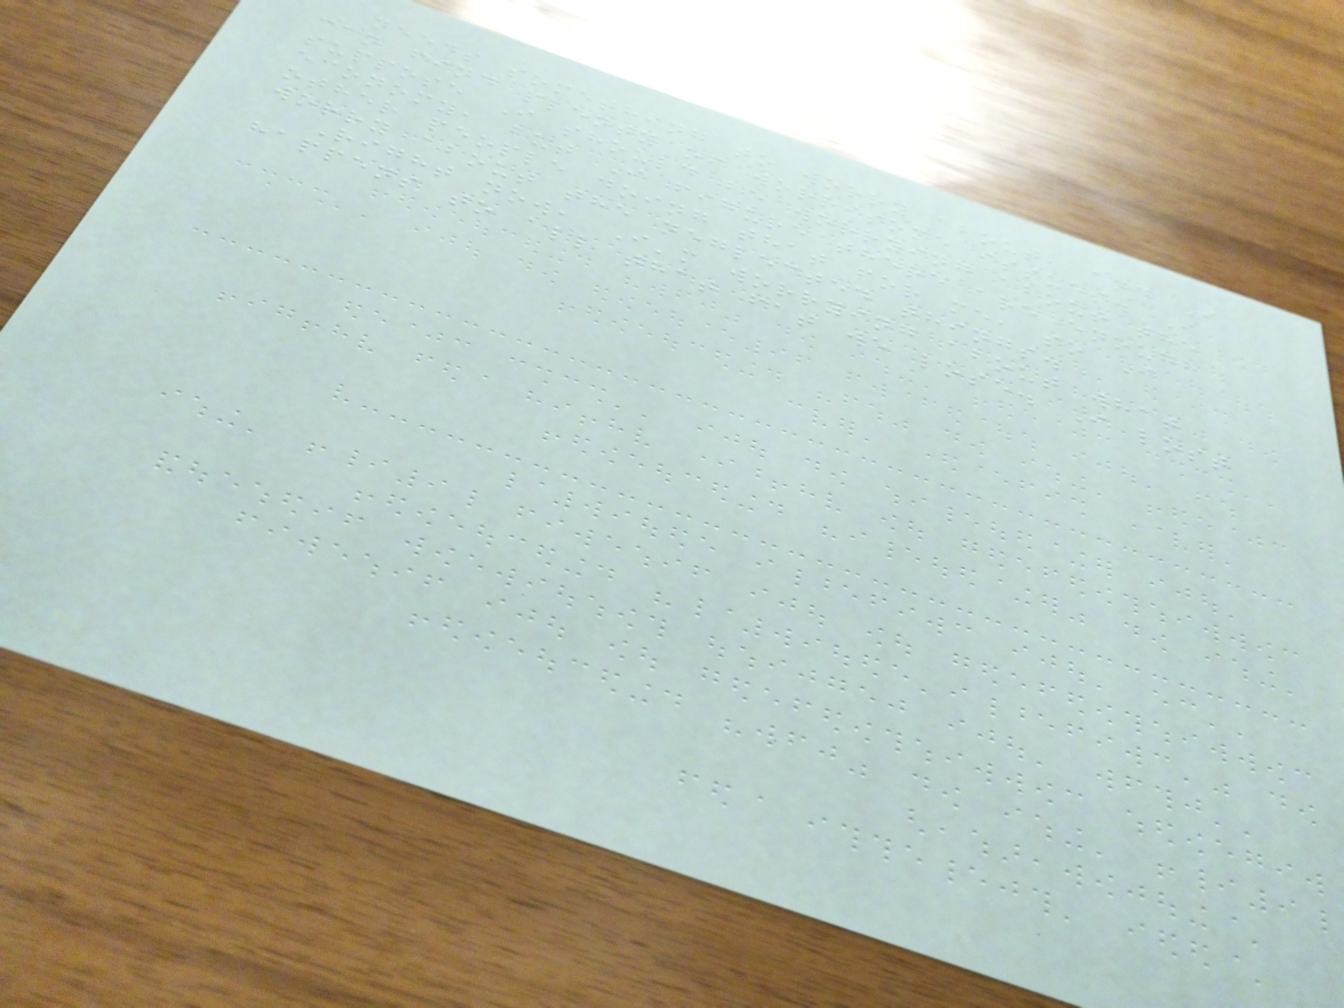needs something to worry about, and I
can find plenty of worrisome issues. I
suppose I should be worrying about the
economy, but I figure there are enough
other people doing that for me, so I
worry about the neglected things.
Right now, I'm worrying about what
happens to all that fat we lose. I lost
